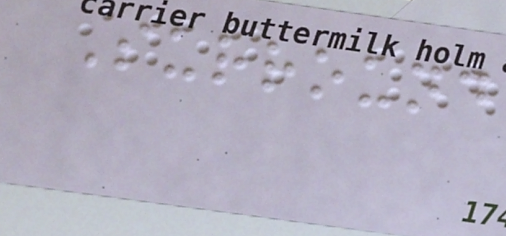Surround
